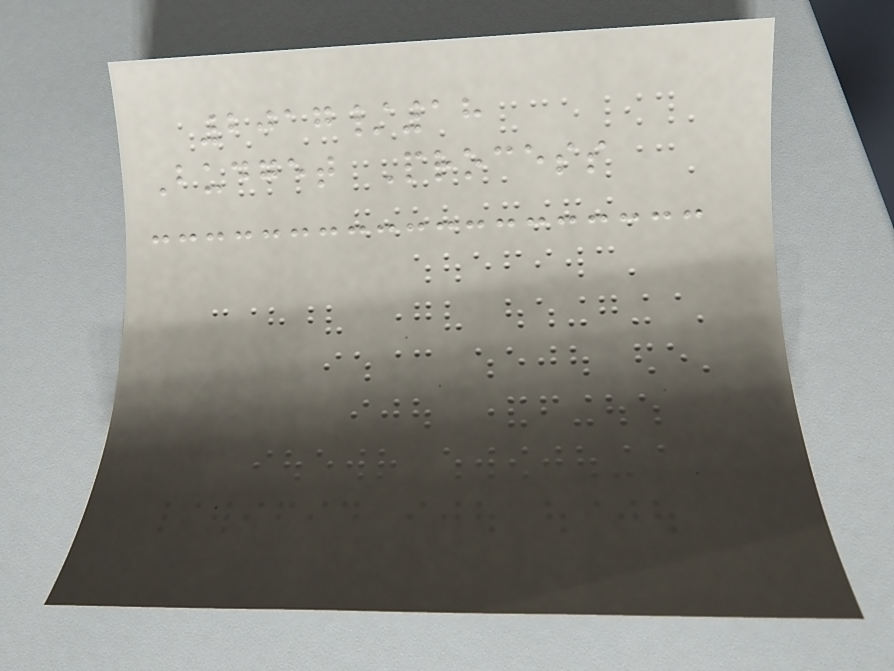2017/18
Budget Process
